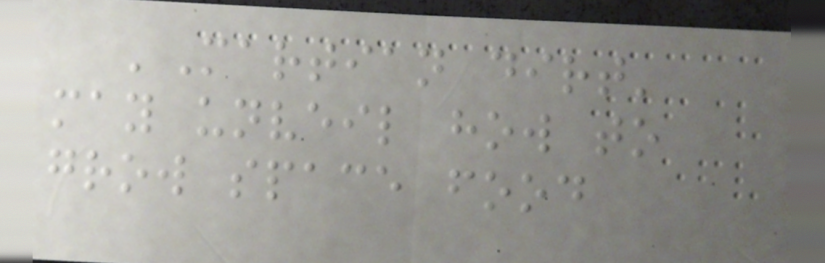'Martian dirt'
may unveil how to
grow space food
